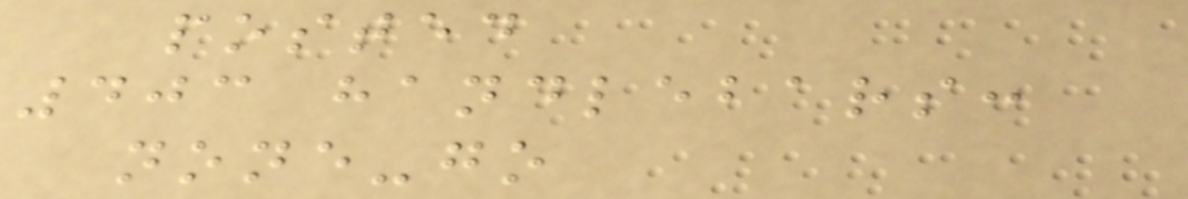posted
403 handlebars:
none-go
